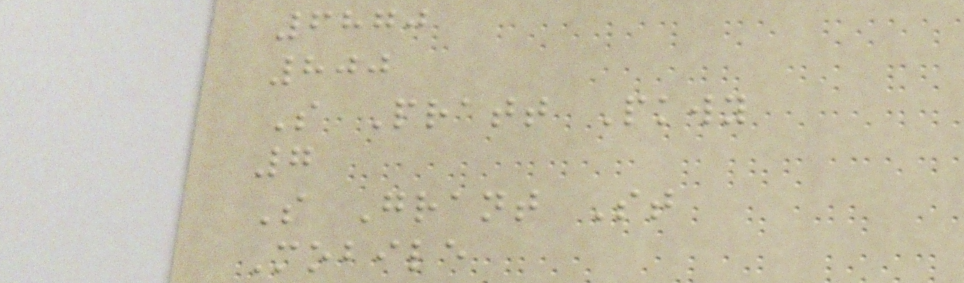6870
800
S Pratt Pkwy
7
S Grant St
Mobile
